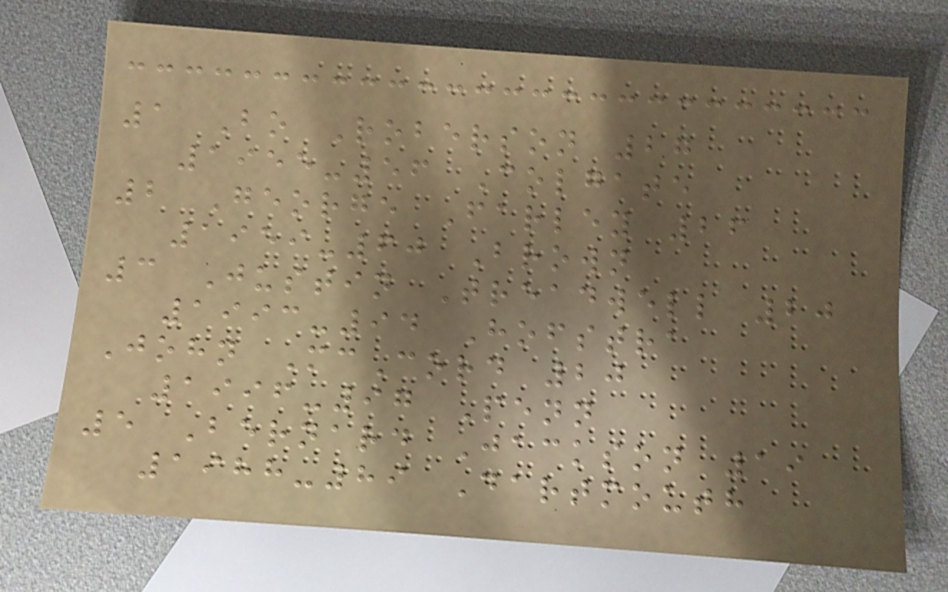1 Bo Roberson 27
1955-56 Colgate
2 George Farley 26
1959-60 Brown
3 Justin Treadwell 20
1993-94 Hofstra
John McCord 20
1996-97 Penn
5 Bernard Jackson 19
1988-89 Dartmouth
